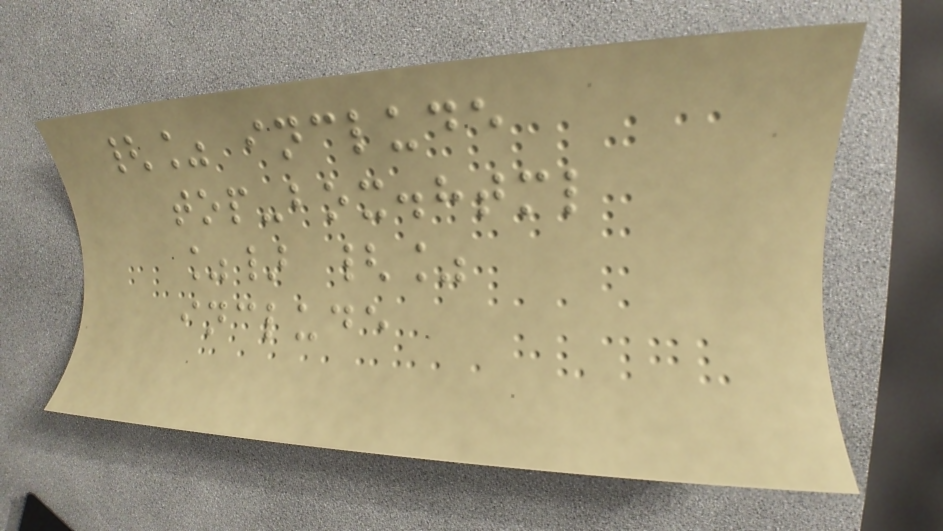{% include
top-box.html
%} {%
include
